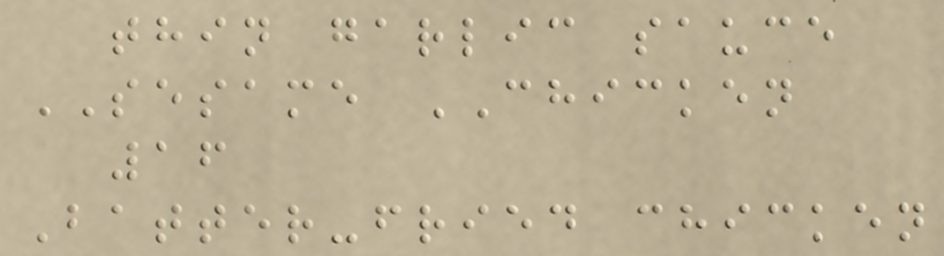thin garlic sauce
SESAME CHICKEN
16
Batter-fried chicken
